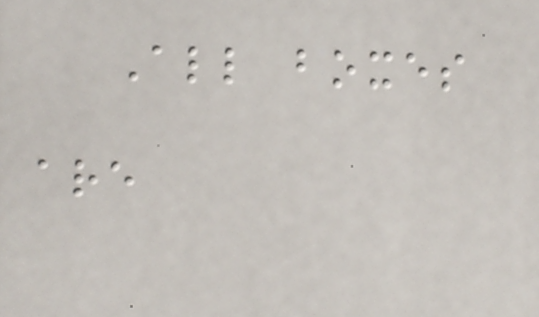All boxes
are
